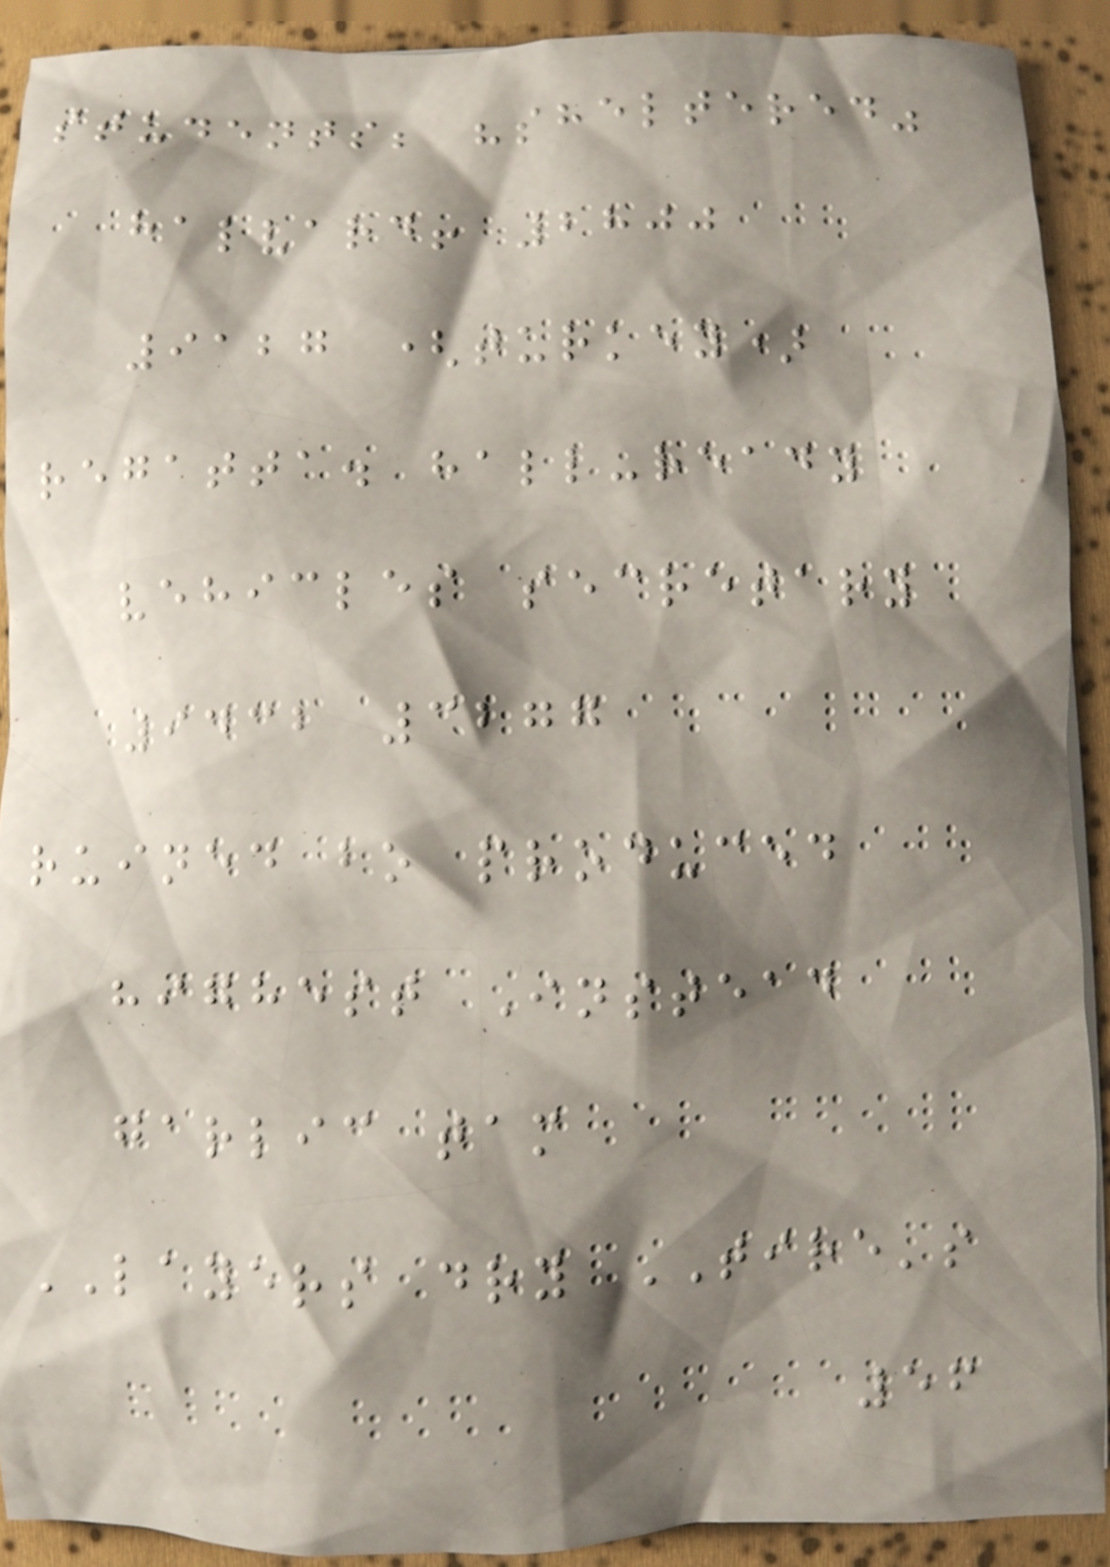students; "sheltered"
halvard! 2800
9127 (turkey)
regatta. hall-ready
vehicles secretary
9432 3277
ruined bo produced
highest Instead
garlic tam
LAYERS dry TIRE's
56
